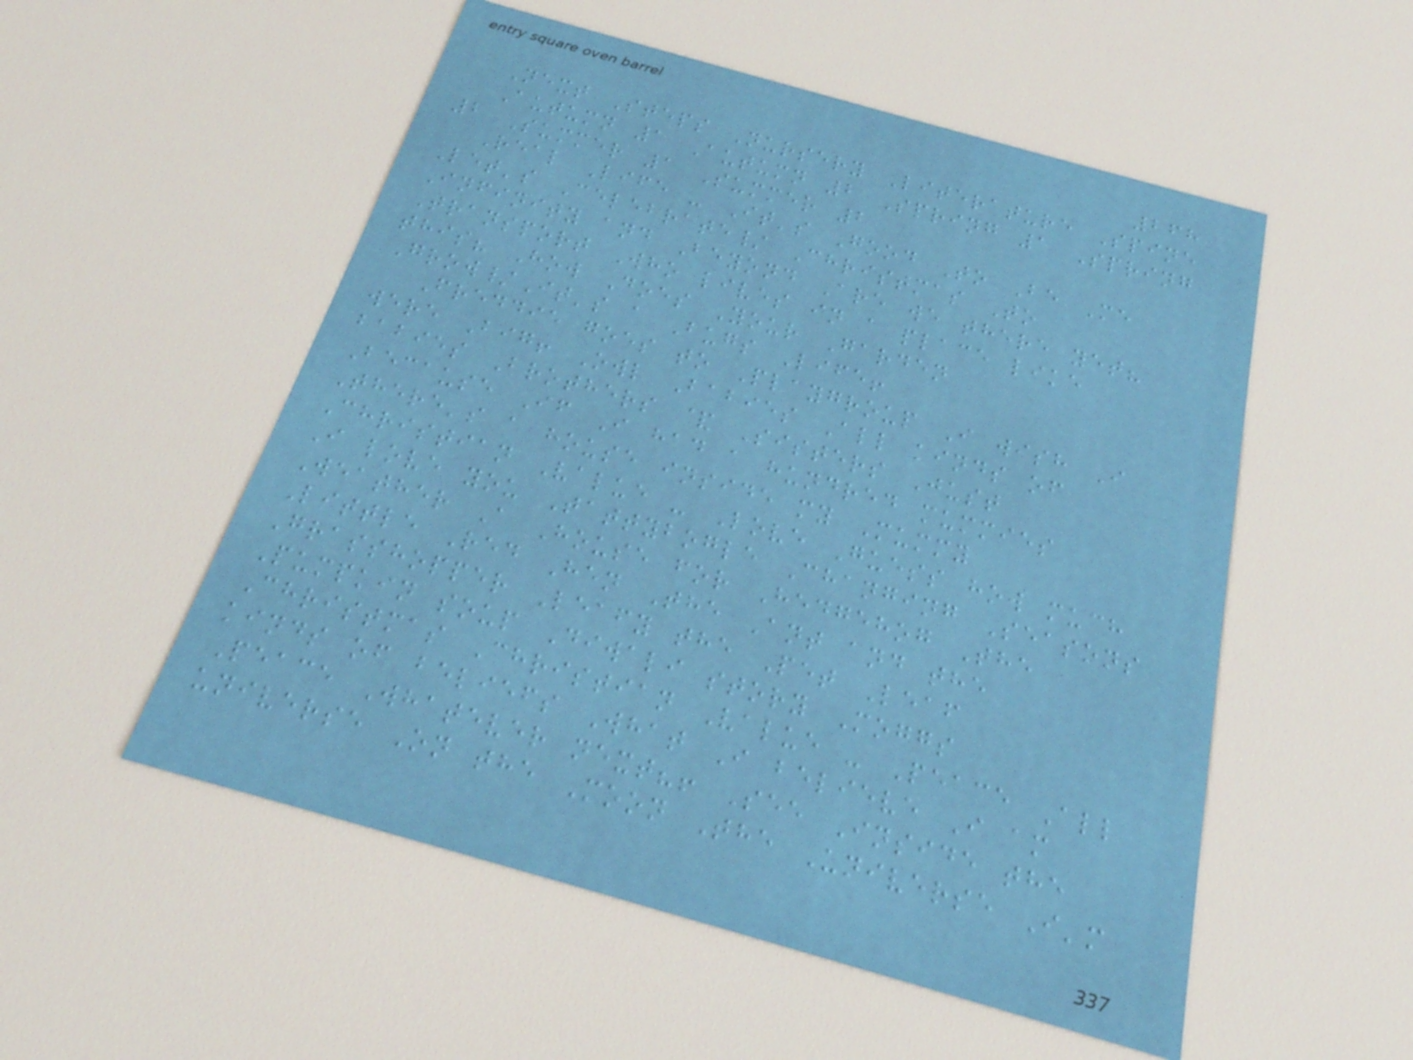268
Next Steps Nursery Literature Spine
Autumn 1 Autumn 2 Spring 1 Spring
2 Summer 1 Summer 2
Real Life - It's Good To Be Me
Let's Celebrate/ Christmas To
Infinity and Beyond Are we there yet?
Transport Who lives in a place like
this? How Does Your Garden
Grow/It's a Bugs Life!
Freddie goes to Playgroup I wish I
were Big! Owl Babies All kinds of
babies Brothers & Sisters Just
Because If I had a hundred mummies
There's a house inside my Mummy
Christian Value - Love Guess how much
I love you Tattybogle Changing Seasons
Weather A House for Hedgehog The
Little Red Hen The Ant and the
Grasshopper Leafy the Pet Leaf
Pumpkin soup Diwali story Moggs
Christmas Christian Value - Peace All
kinds of beliefs What I believe I am
Peace Whatever next?! See Inside the
universe On the Moon The Universe I'm
